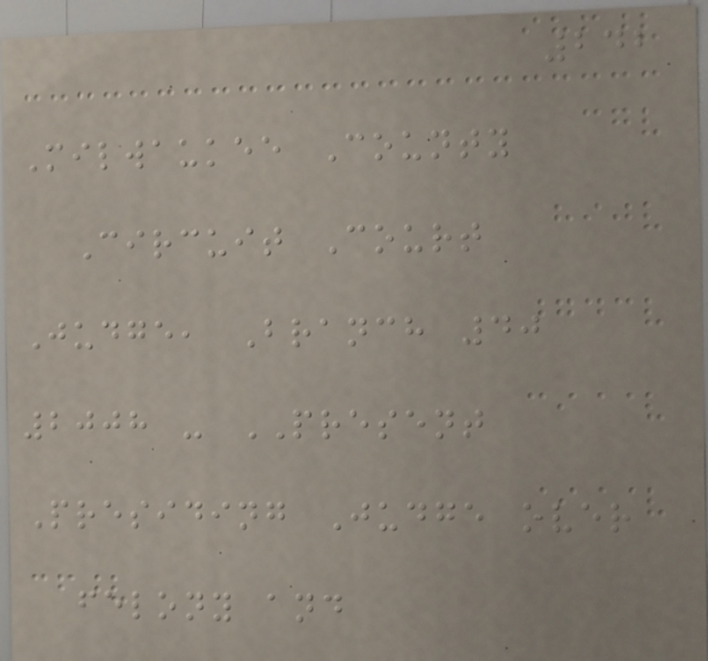242
Milwaukee County
Circuit Court
Judge, Branch 40
2008 - PRESENT
Presiding Judge over
felony and
